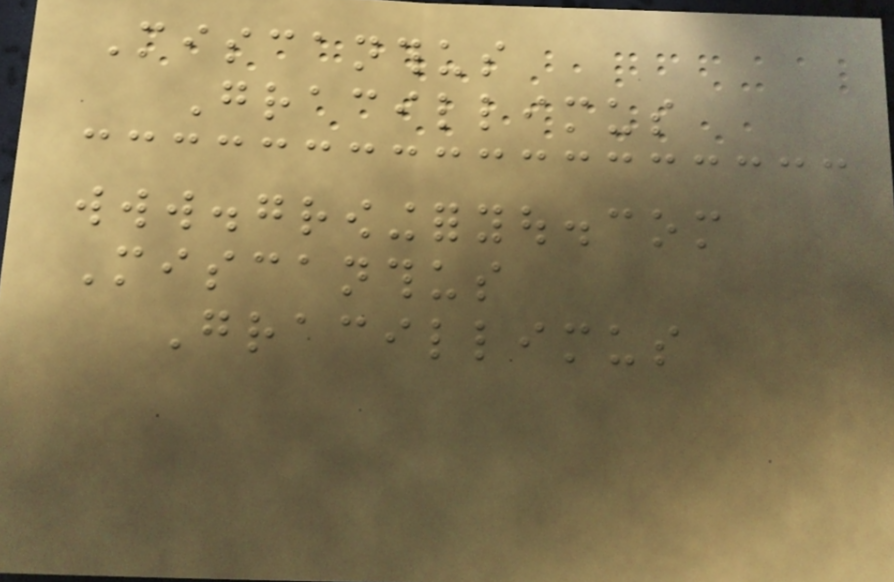Miscanthus
Gracillimus
www.growingforyou.com
Miscanthus
Gracillimus
